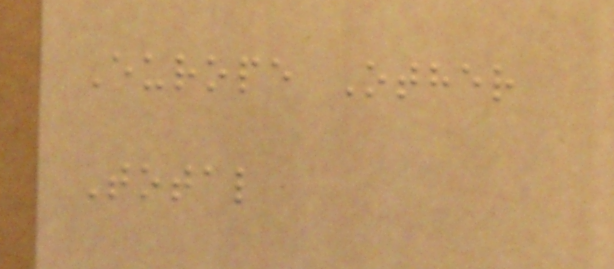Europe Other
Total
